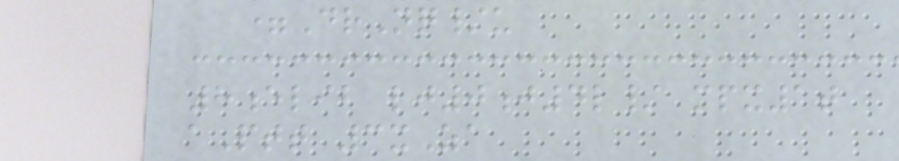=DrNq/u
8elib lj0j4l/ mpx1t
aPtt 3xZa
